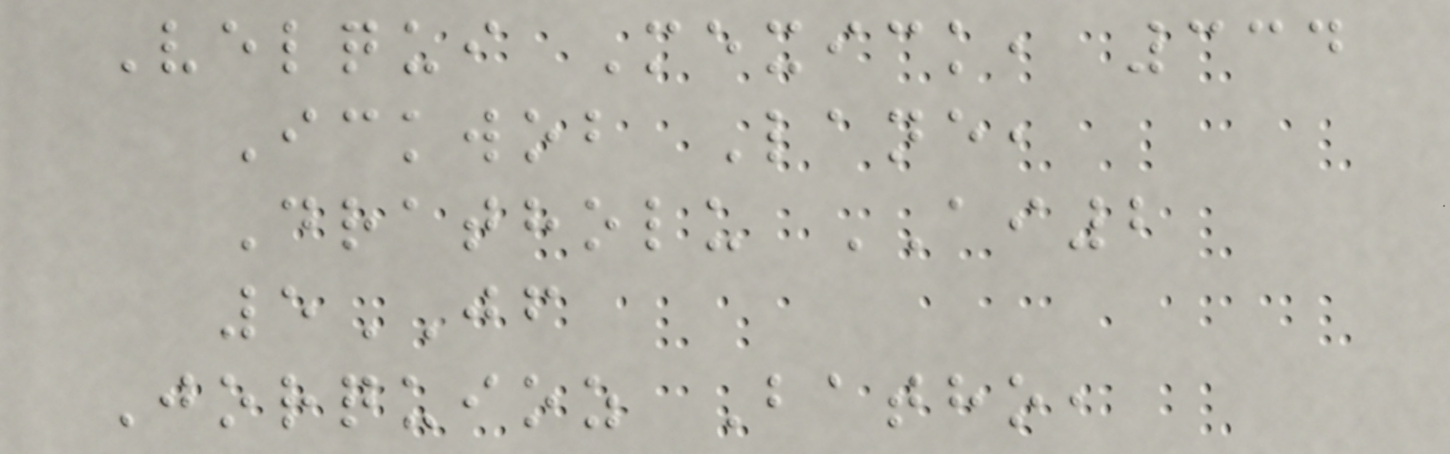Velqui Mexick, 334
Ickwob Lane,
Dratholu AI2
5JF
Jorquioz Batho,
